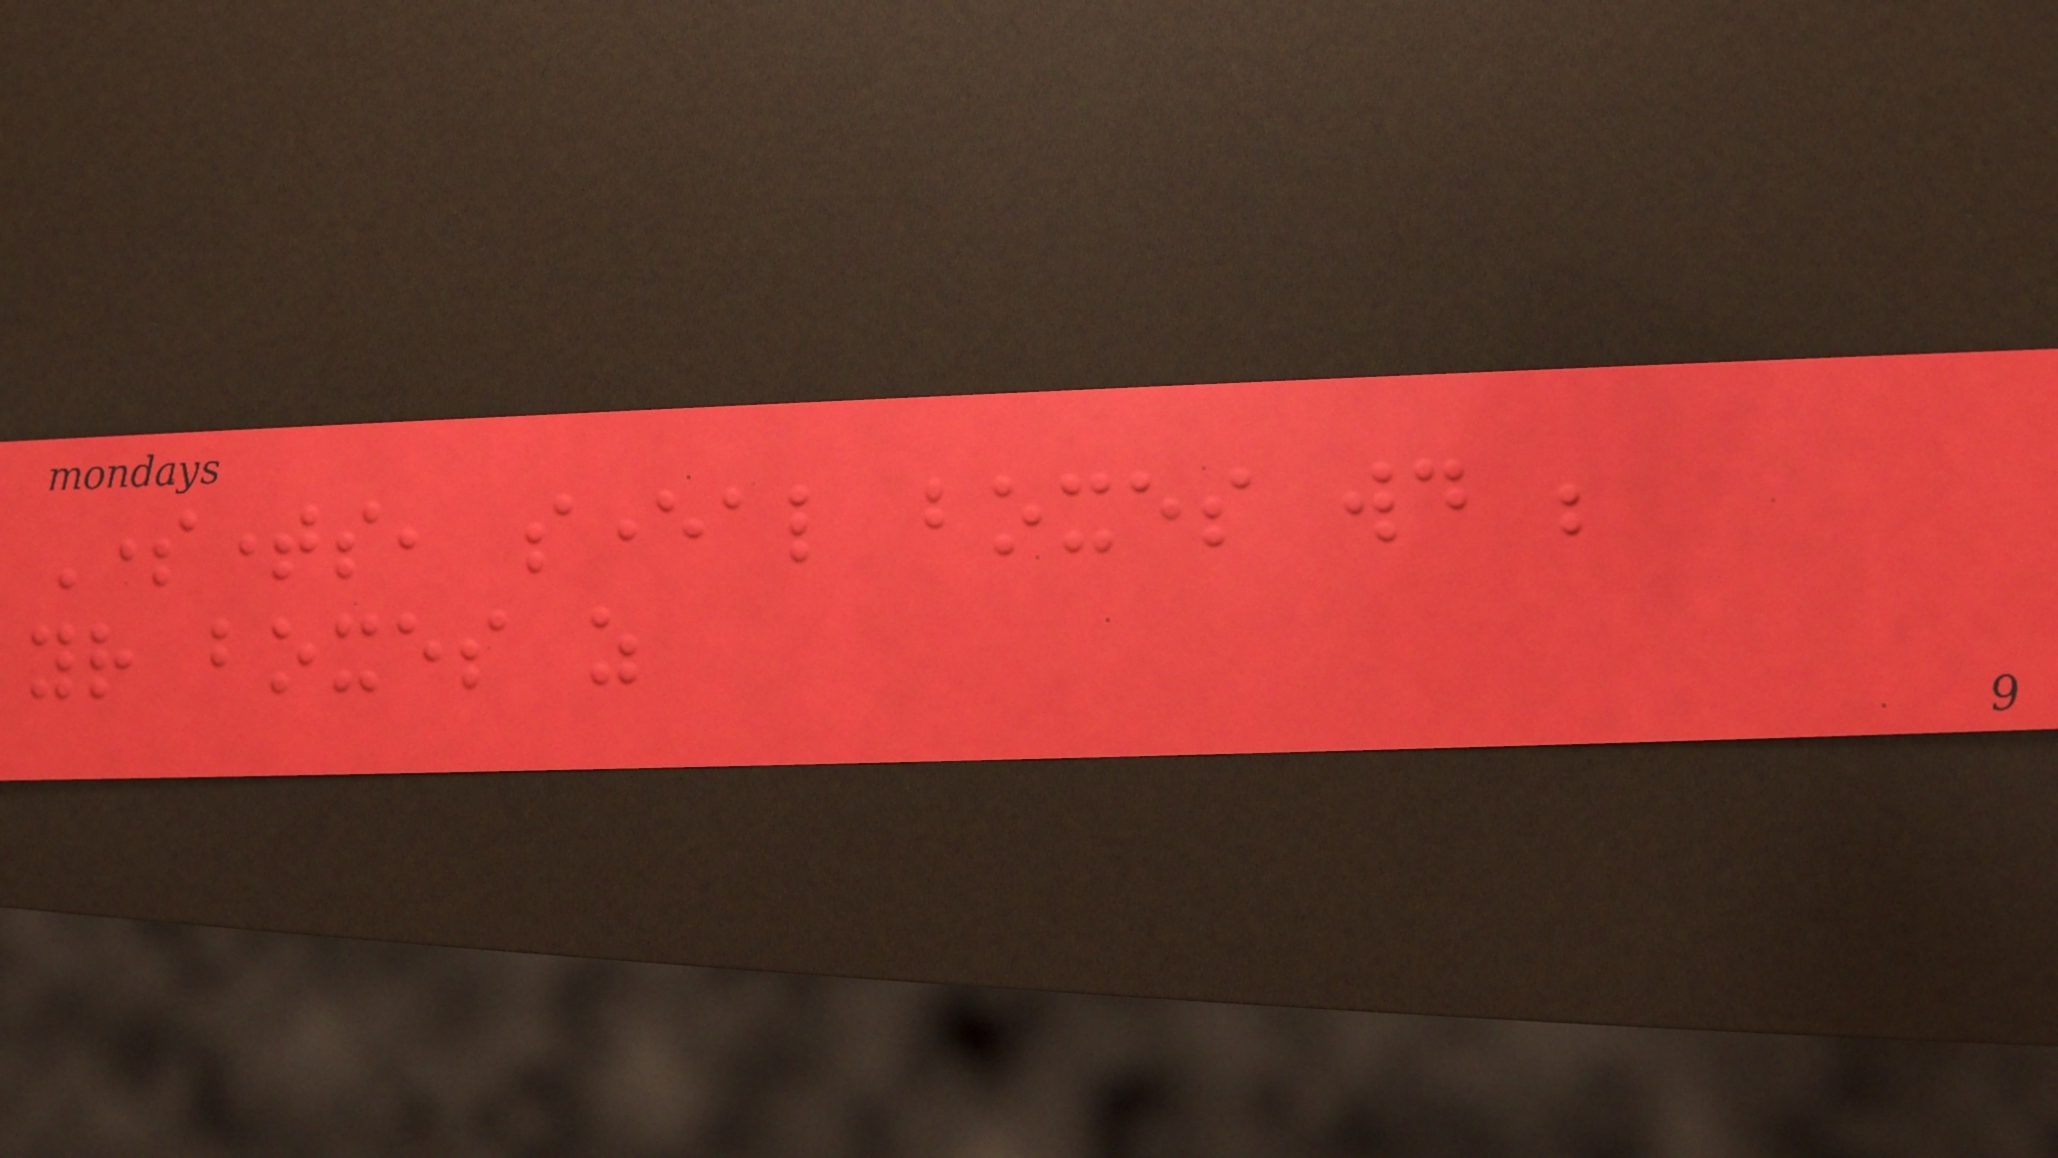Sometimes, several boxes would be
your boxes as
